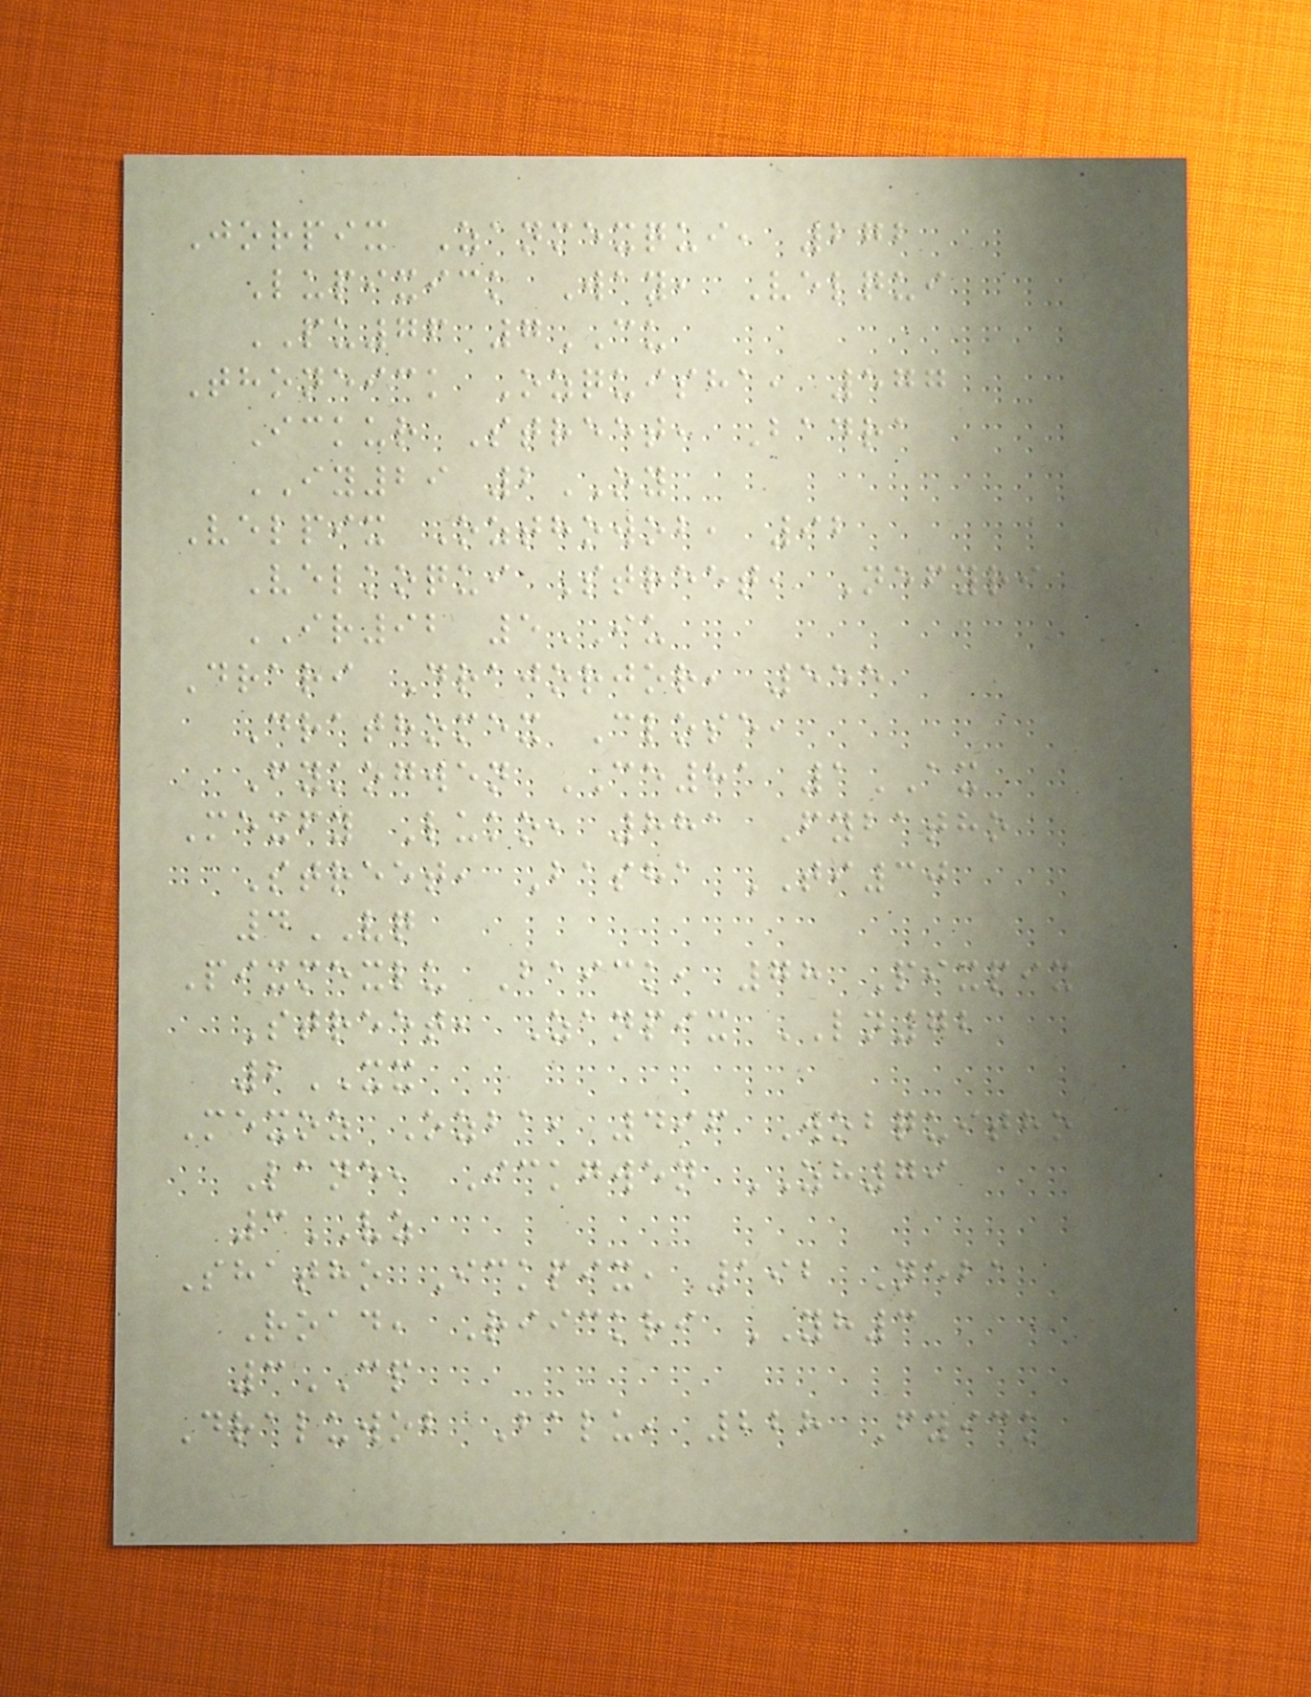Jorpix Zanmexqui, 272
Lupixick Way, Velqui
PU76 7CU
Thoneick Ozquisha, 577
Ickur Street, Badra
IY29 2OY
Velpix Ozthowob, 92
Velkoqui Street, Nefyri
IR92 5IU
Drari Drajorjor, 555
Drathomex Close,
Fykogwen CE81 1AX
Mexfy Luko, 881 Fybatho
Street, Basha TI30
4VQ
Pixmexlu Baick, 78 Pixpix
Street, Zanpix LN72
2XX
Mexoz Ozba, 496 Wobquitho
Lane, Ickgwen ZH79
3VZ
Shatho Ickpix, 192 Neba
Road, Riickri YH3
3CP
Draluwob Balu, 228 Fyick
